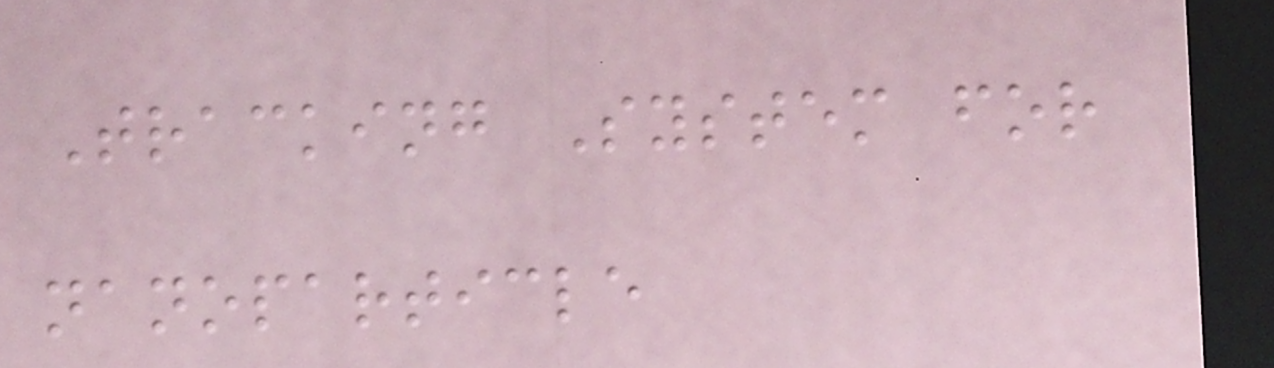Tracking System for
nanoparticle
